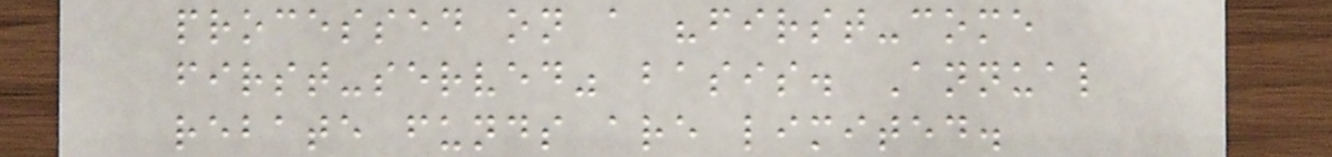processed on a "first-come
first-served" basis. Annual
rebate funds are limited.
